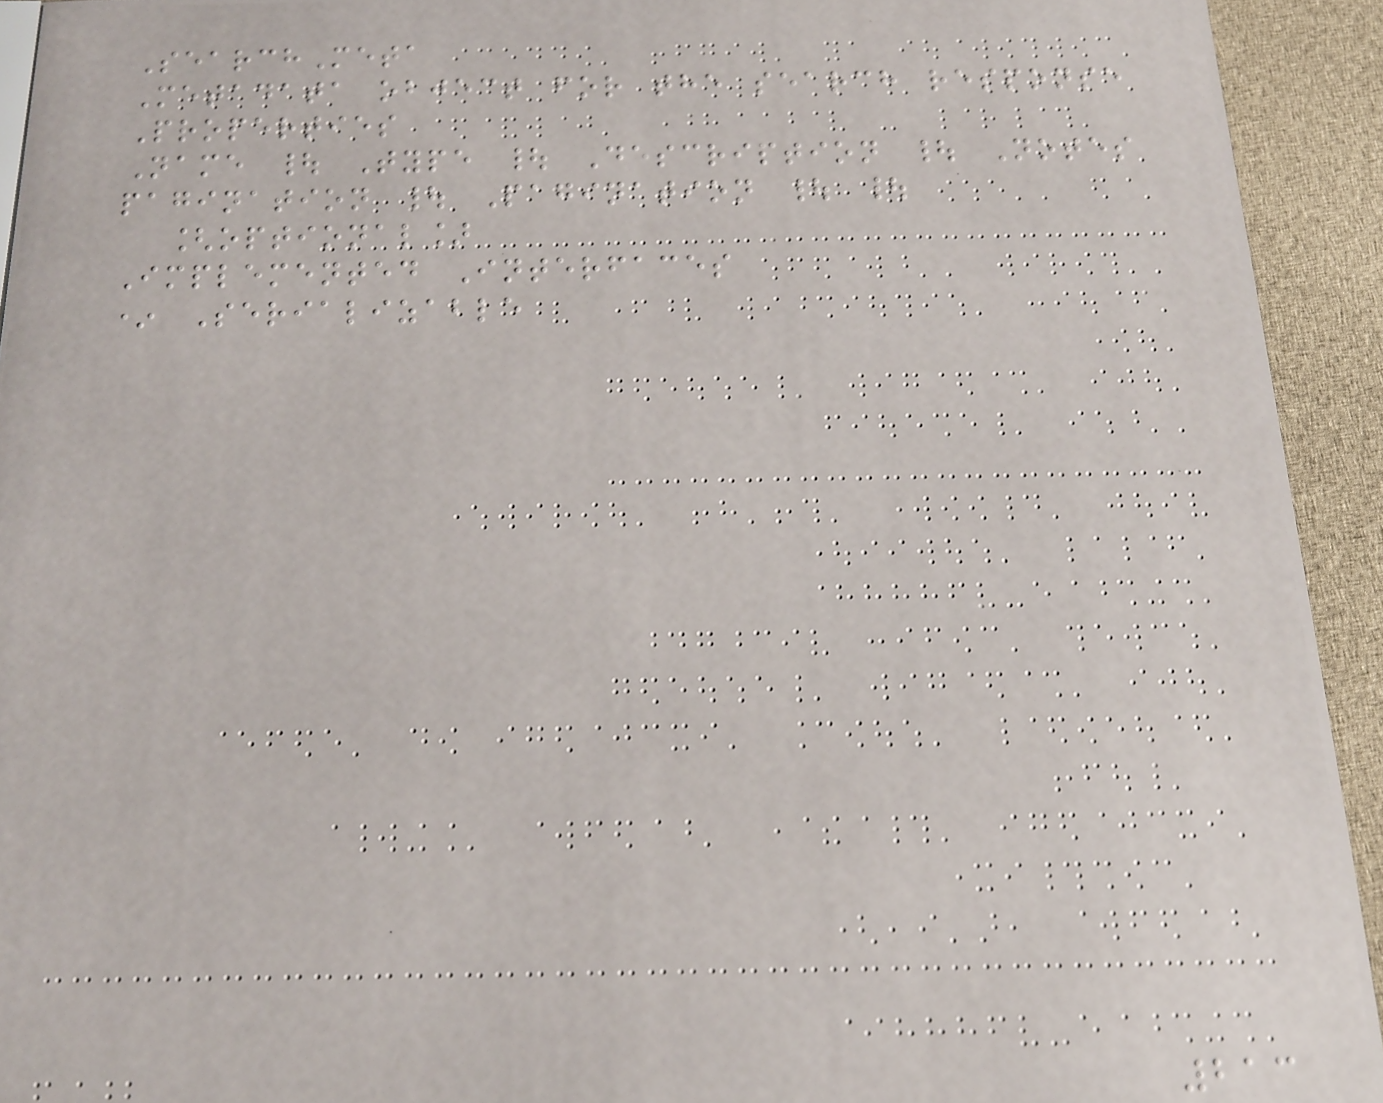SearchMeta
Metadata object for the search response
Properties
Name | Type | Description | Notes
pagination | Pagination | |
[optional]
Implemented Interfaces
* Serializable
213
